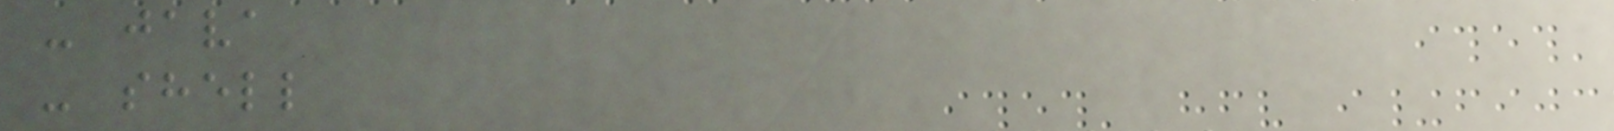- java
- shell
